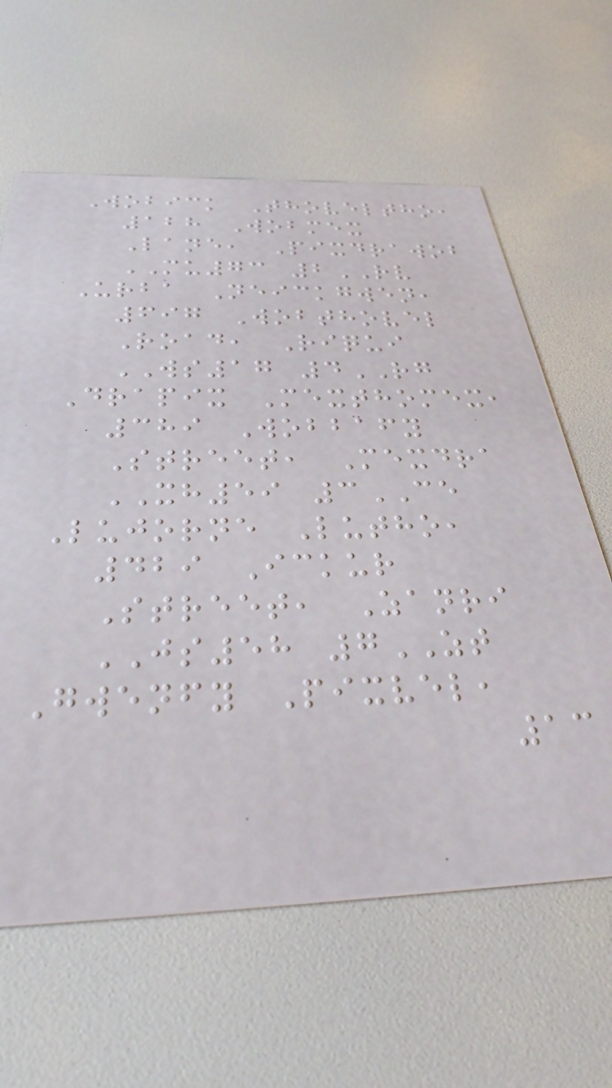Wobick Thoveltho,
128 Wobmex
Lane, Pixdrawob
MU73 2RV
Urba Neickgwen,
697 Wobthovel
Road, Riqui
WS17 4RG
Drapix Mexthomex,
389 Wobbafy
Street, Mexdra
XH59 3CE
Lujorne Lutho,
429 Ickur
Street, Zanri
JS58 7ZT
Gwenfy Pixvel,
13
